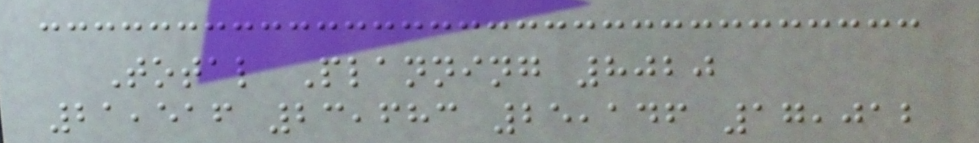Total Planning 8020
21,516 23,683 25,146 17,012
